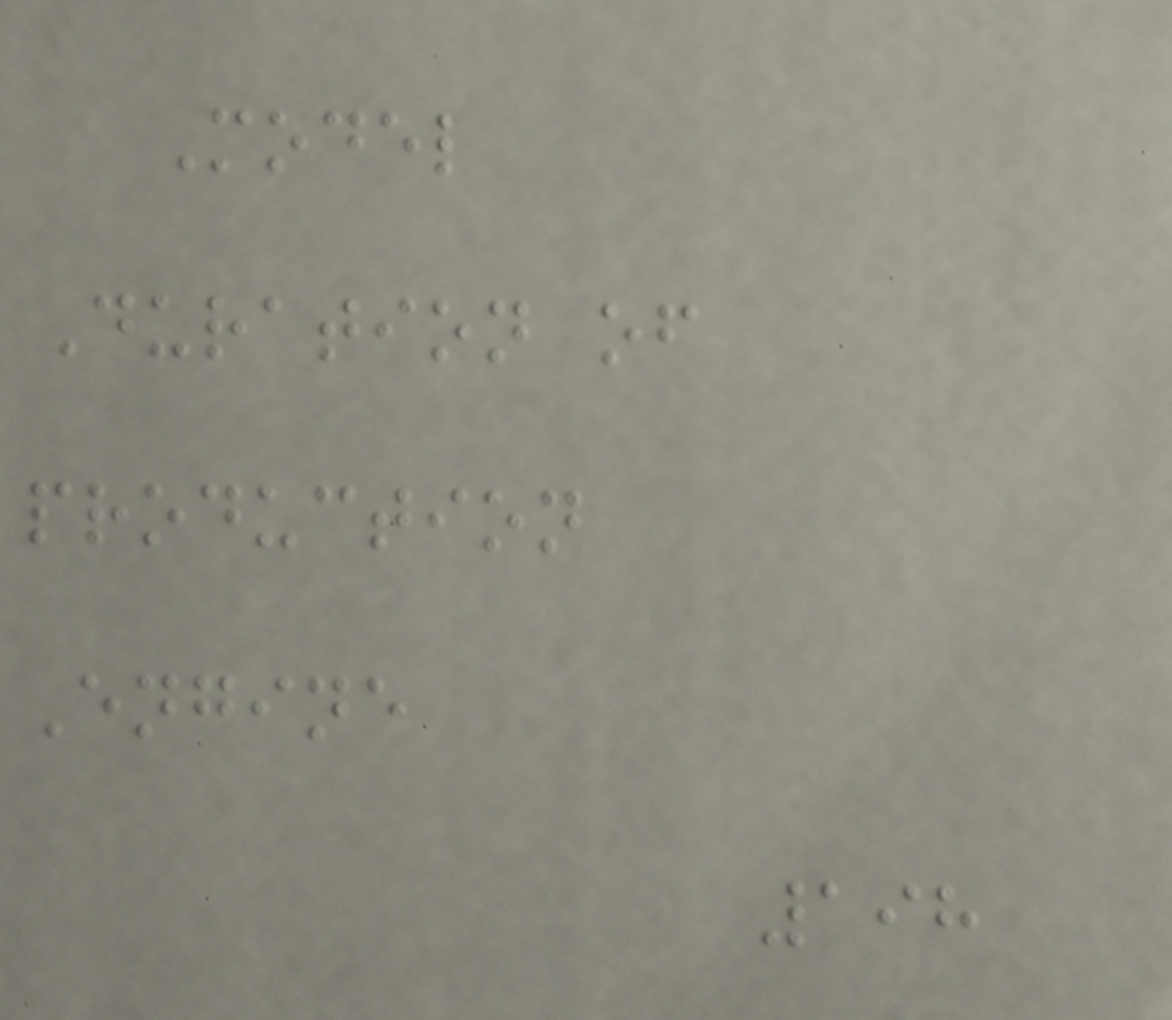Model
Duration of
production
Engine
198
